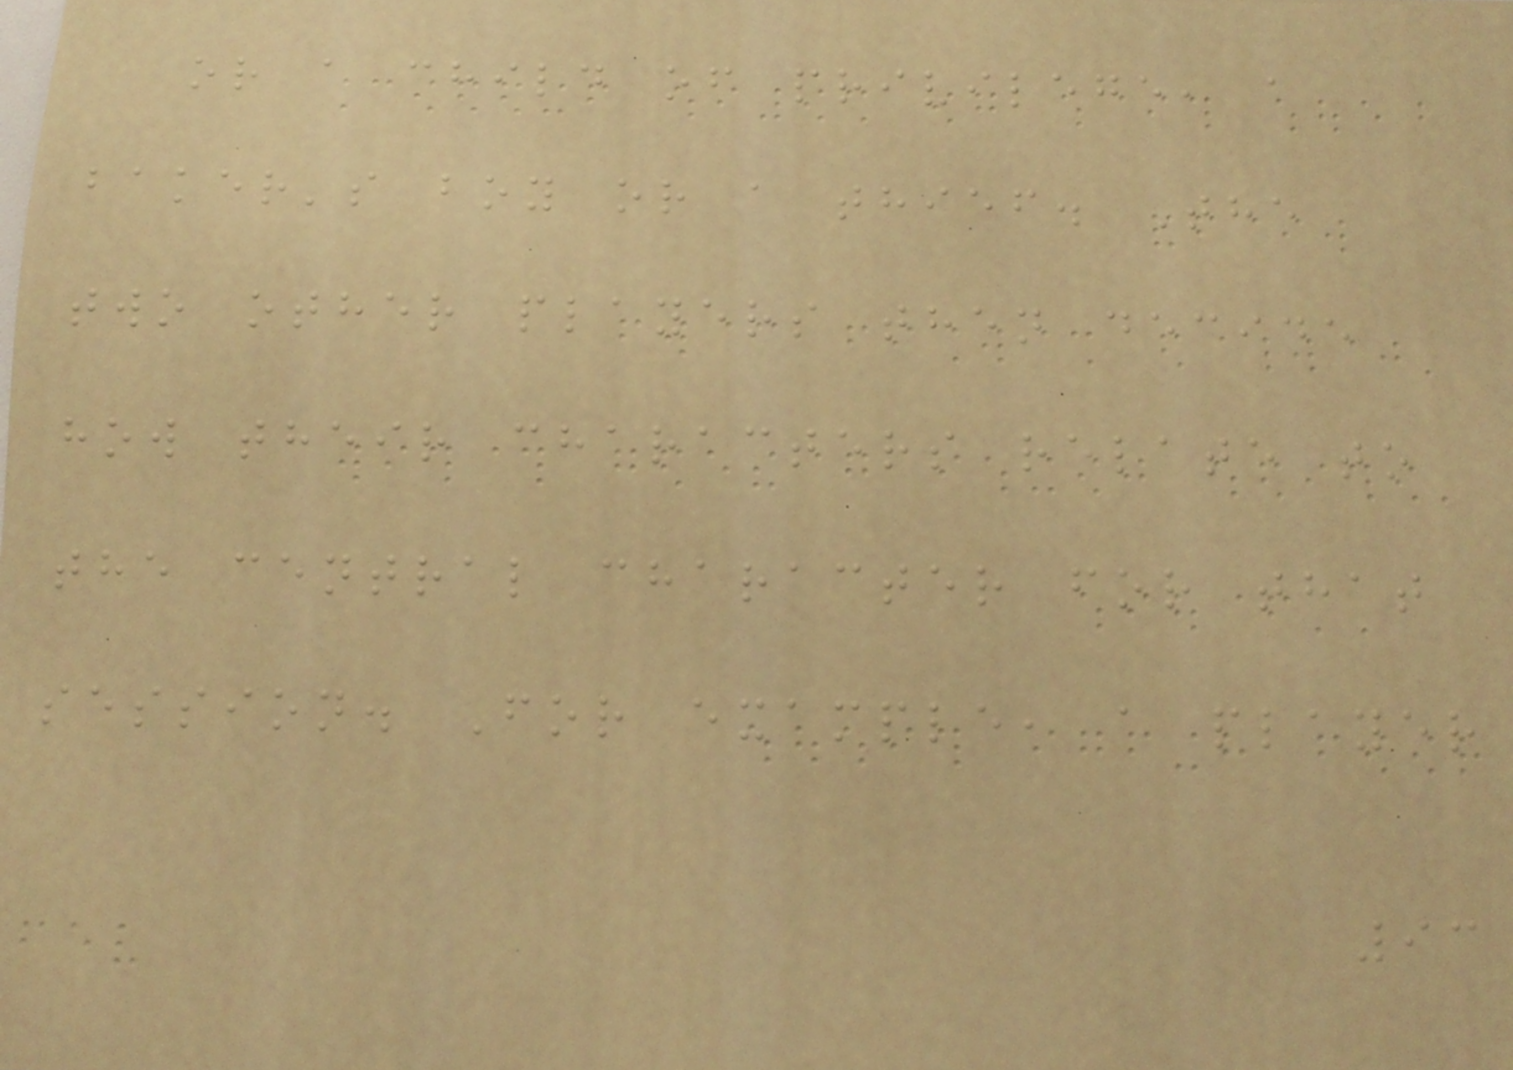or a child of privilege, a
baker's boy or a thief. The
two other players then decide
how their characters relate to
the central character for that
session. For example, a player
93
